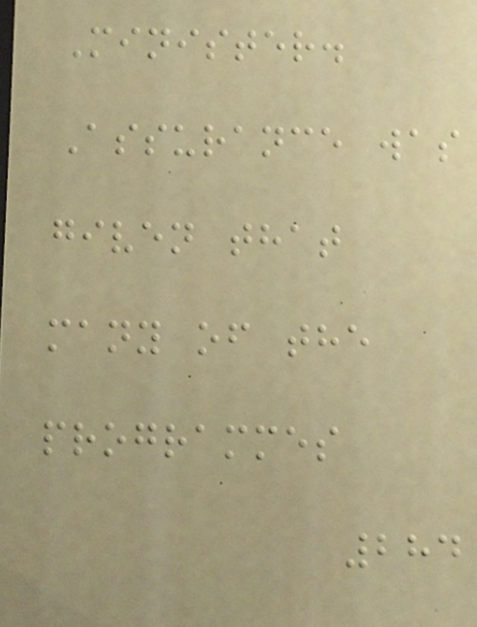Minister.
Assurance was
given that
many of the
programmes
284
